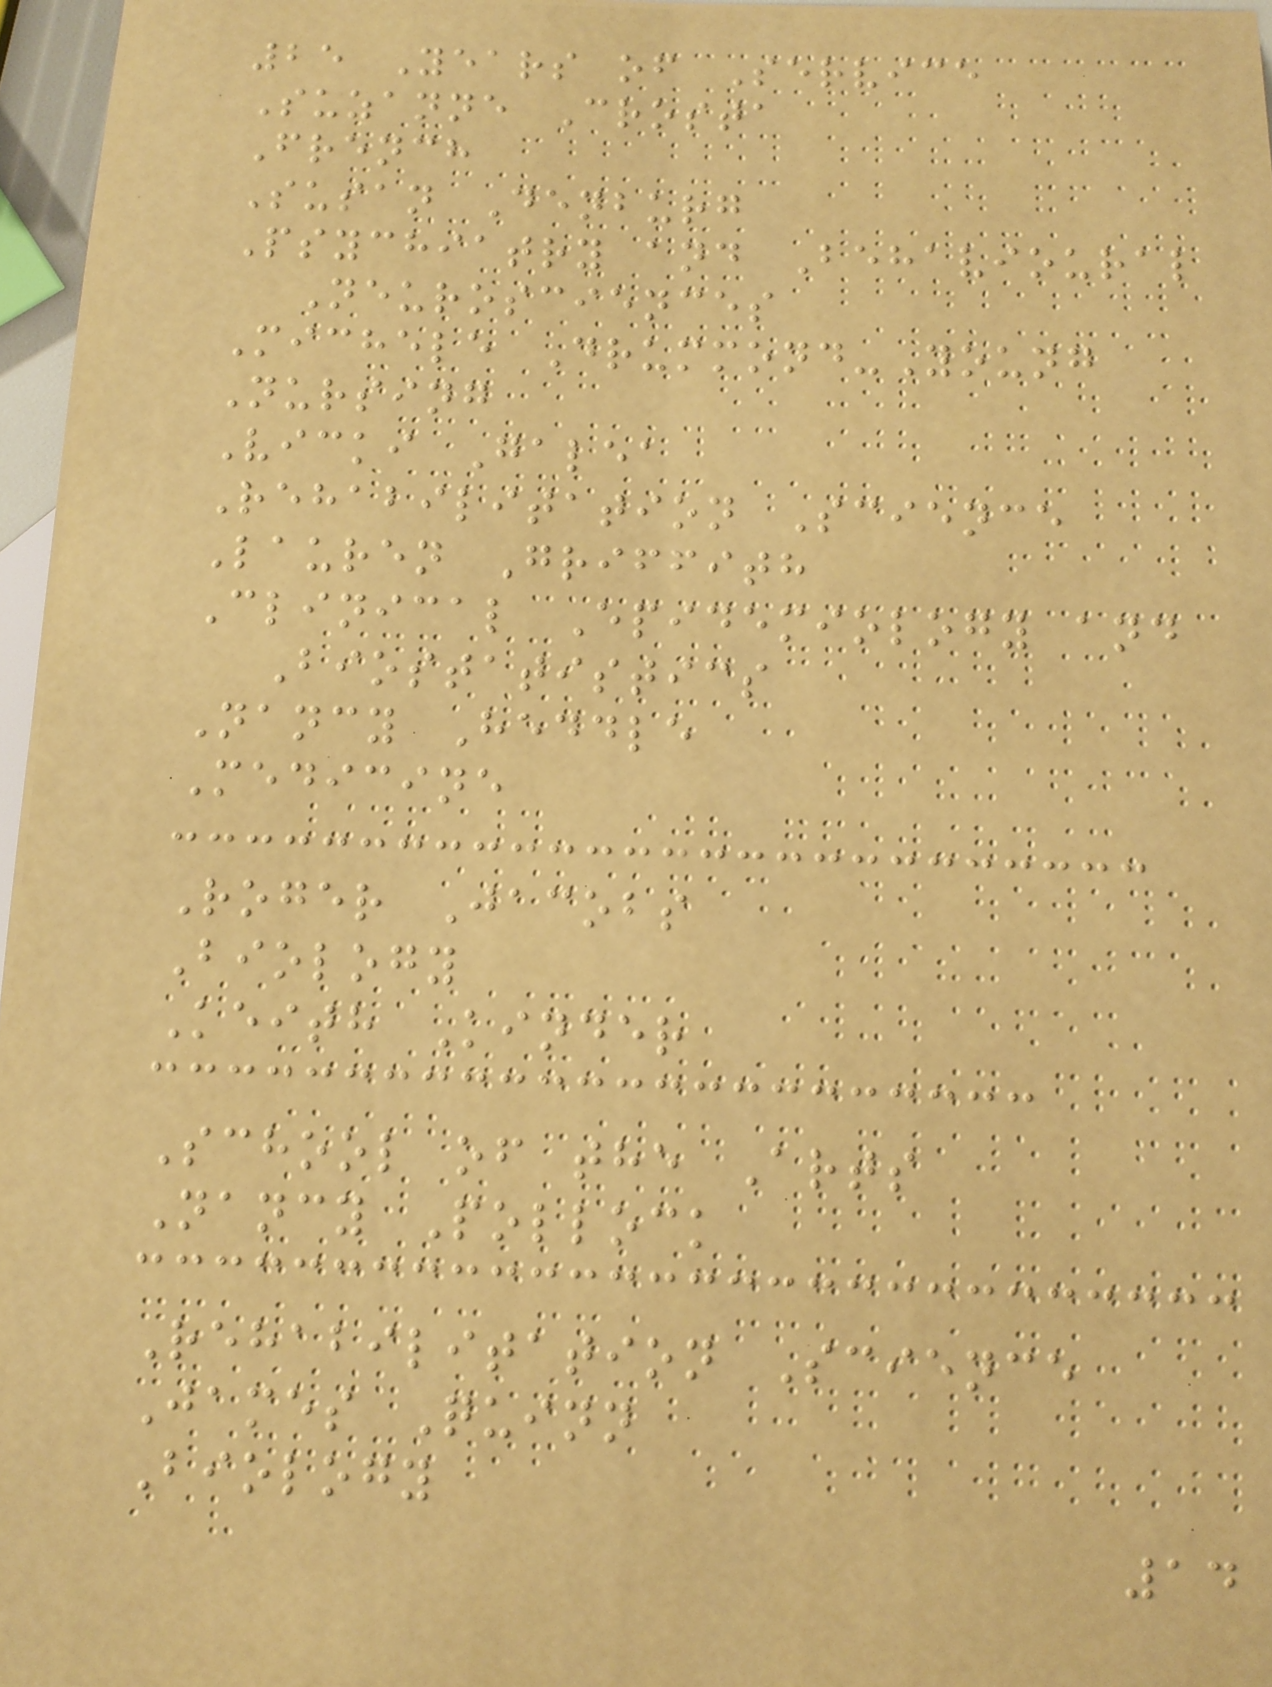25 Years of Service
Suzanne Crosta
French
Susan Denburg
Psychiatry and Behavioural
Neurosciences
Michele Drummond-Young
Nursing
Vicki Galea
Rehabilitation Science
Lauren Griffith
Clinical Epidemiology and
Biostatistics
Nancy Heddle
Medicine
Roger Jacobs
Biology
Keith Kinder
School of the Arts
Nancy Pollock
Rehabilitation Science
James Quinn
Biology
14
